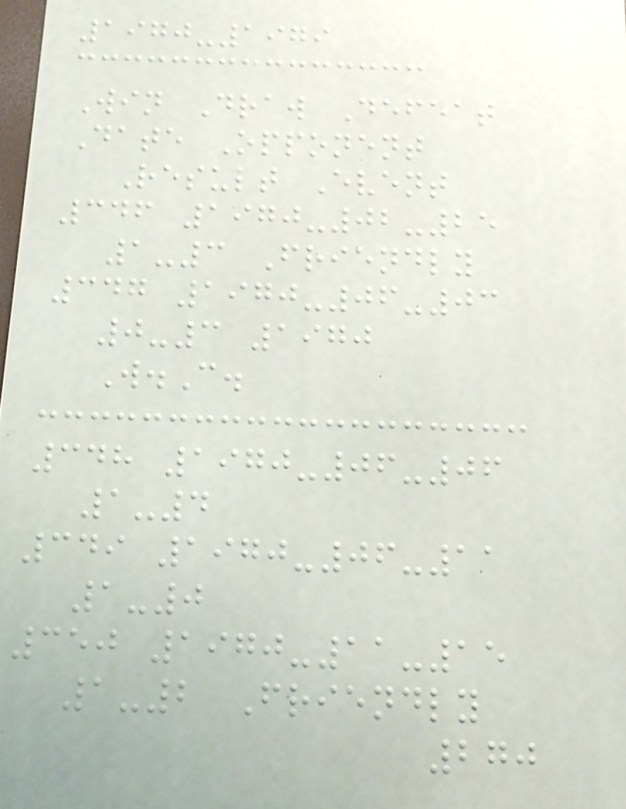1970-1979
Win Draw Defeat
Date Opponent
Result Event
346 1970-02-25
1-3 Friendly
347 1970-06-03
0-3 1970
W.C.
348 1970-06-06
1-4
349 1970-06-11
1-0
350 1970-11-15
1-2 Friendly
270
